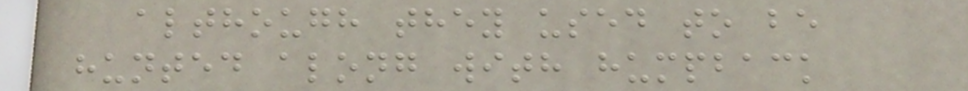although they used to be
hunted along with humpback
